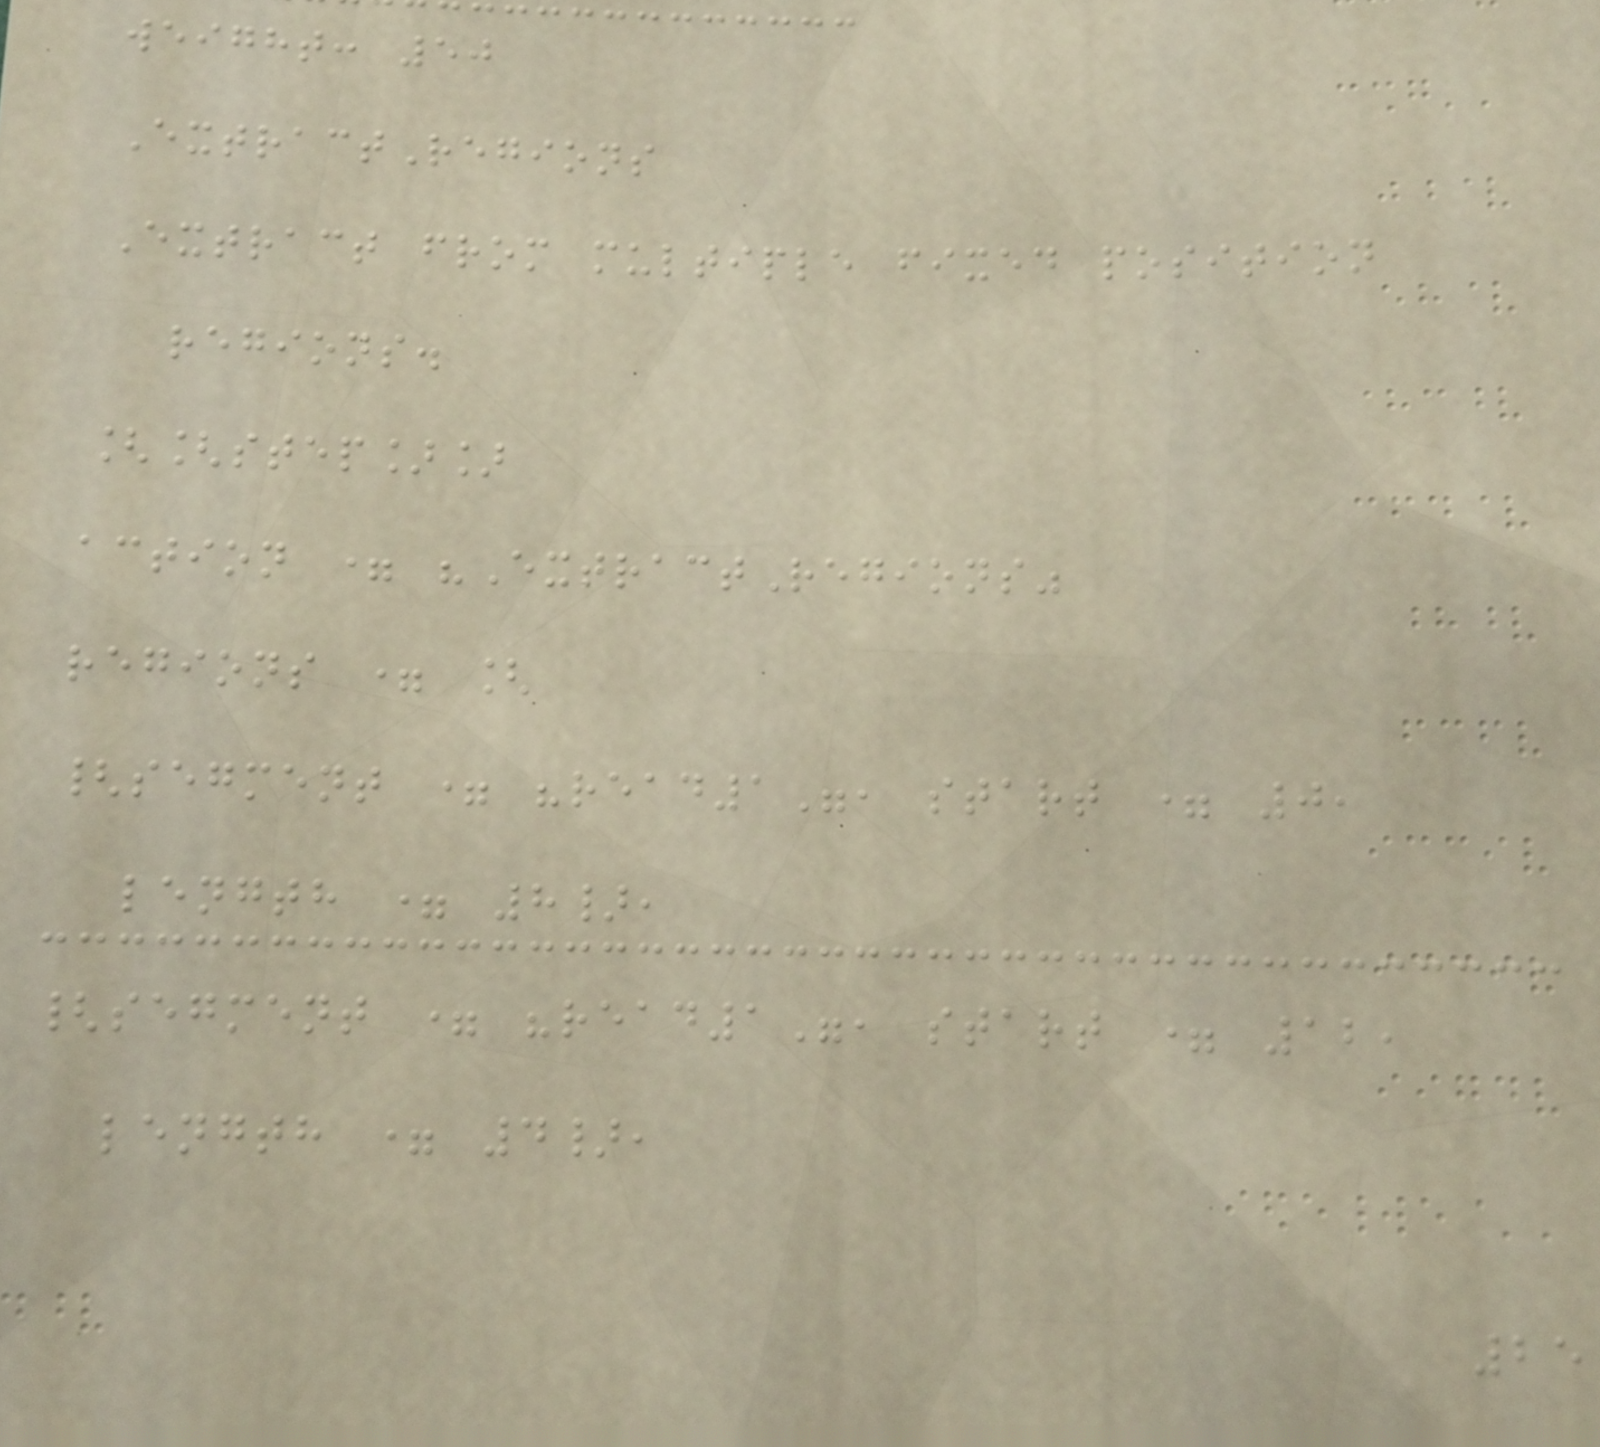weight: 50
ExtractRegions
Extract from multiple fixed position
regions.
[[step]]
action = "ExtractRegions"
regions = [
{segment = "read1", start = 0,
length = 8},
{segment = "read1", start = 12,
length = 4},
25
